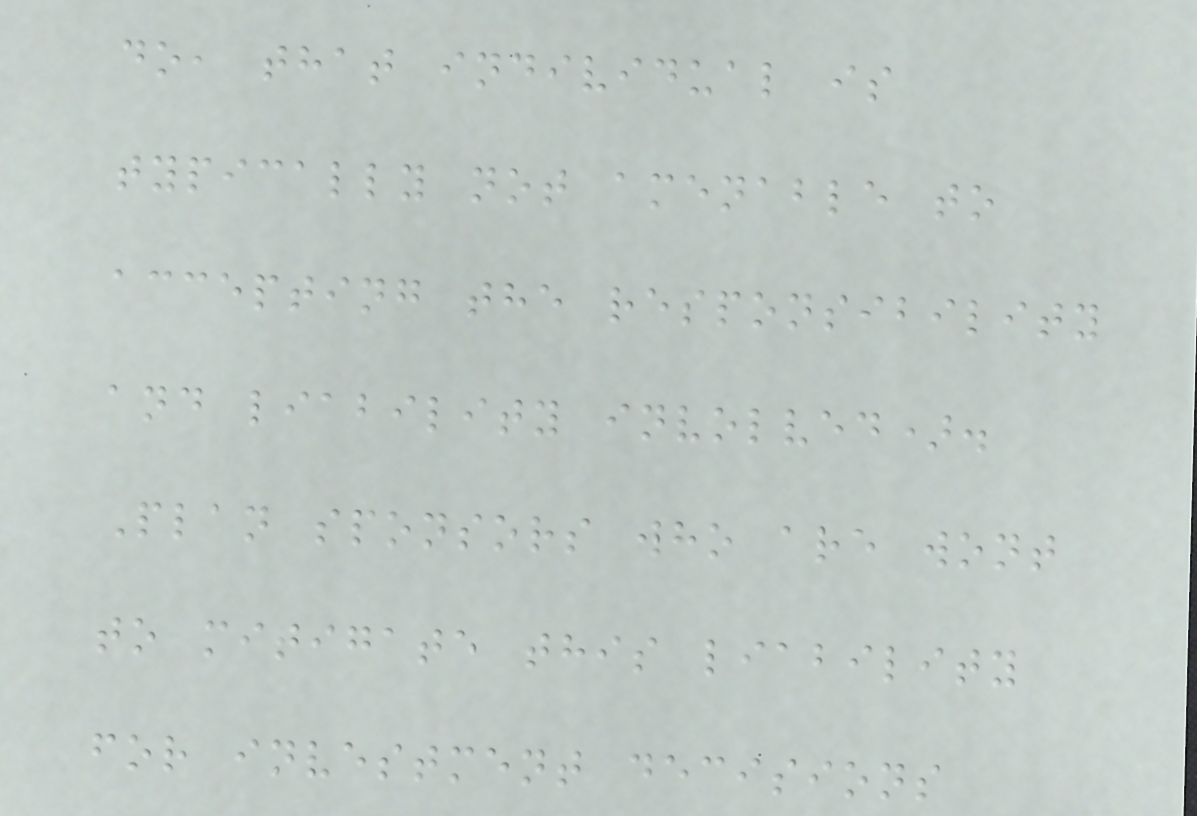do, that individual is
typically not amenable to
accepting the responsibility
and liability involved).
Plan sponsors who are wont
to mitigate this liability
for investment decisions
